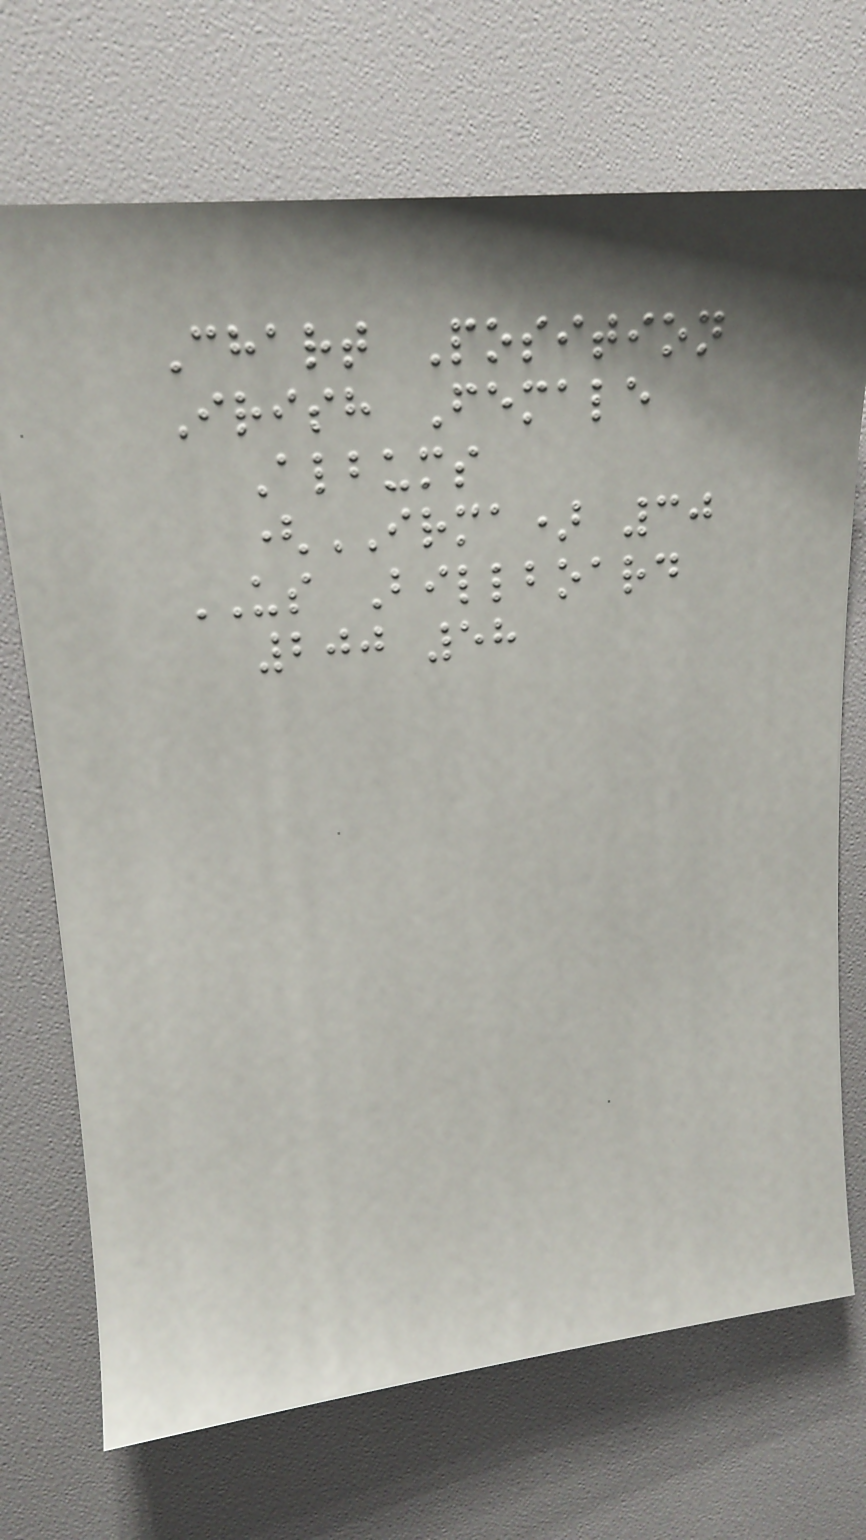Chart Position
Irish Female
Albums
(IRMA) 30
US Billboard
200 58
